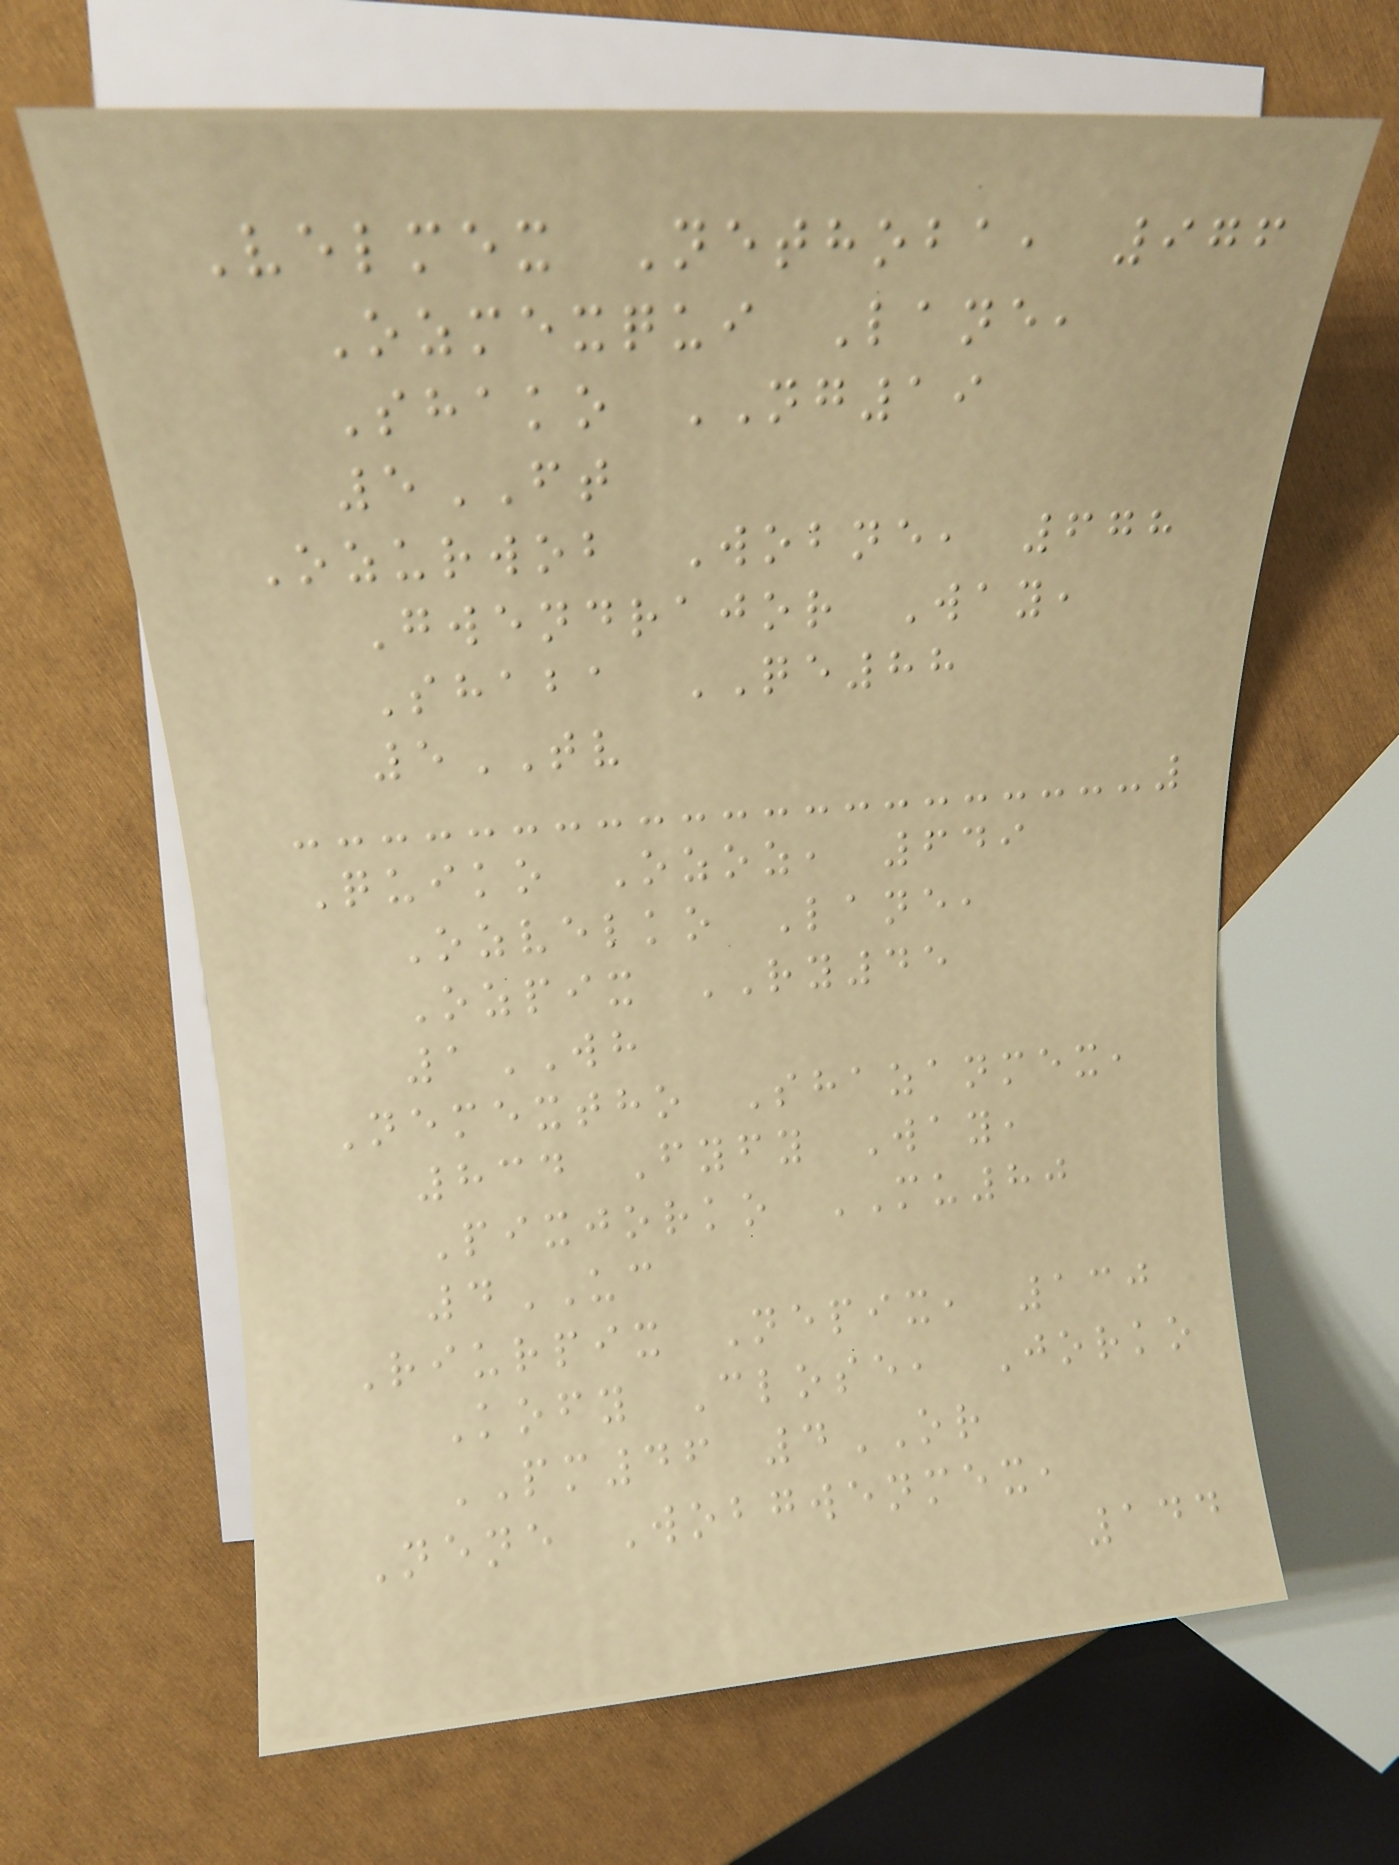Velmex Nethoba, 976
Ozmexqui Lane,
Shako NG19
5FT
Ozurwob Wobne, 678
Gwendrajor Way,
Shaba QE88
5TV
Quiko Ozoz, 649
Ozvelko Lane,
Ozpix RY45
1WH
Nemextho Shazanmex,
834 Fyfy Way,
Pixjorko MU80
4UC
Riurpix Nepix, 130
Kofy Close, Jorko
PM46 4OR
Nene Wobgwenmex,
144
